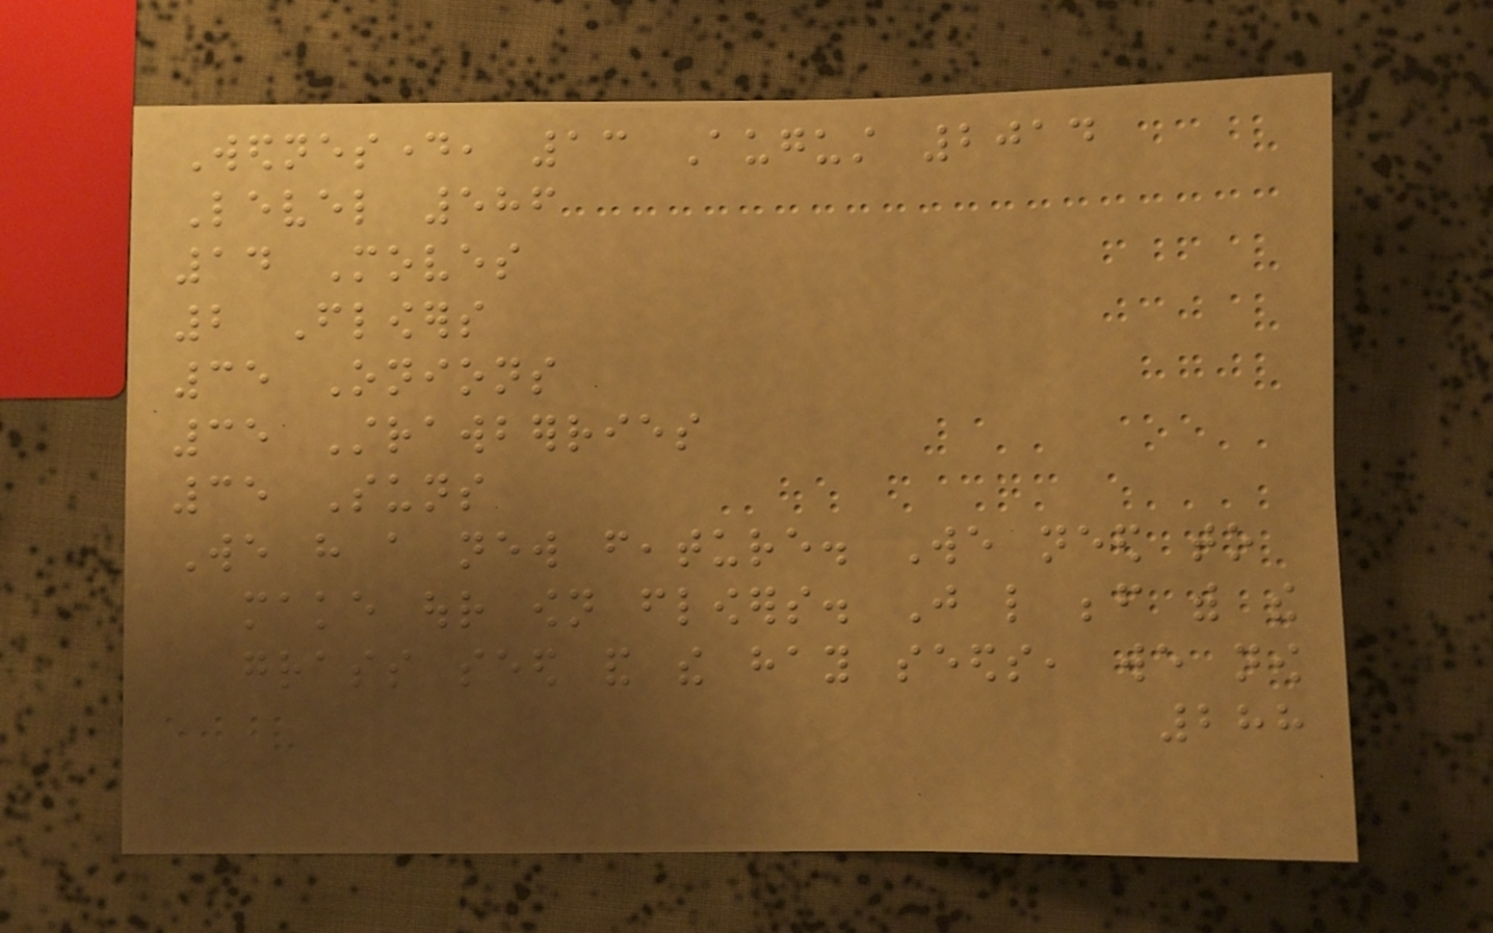Wednesday, 13 August 2014
Level 586
14 Moves
2 Flowers
35 Onions
35 Strawberries
35 Suns
We have a new feature. We need to
make our own flowers. Just like before with the
grass seed and the hay seeds, we now
288
